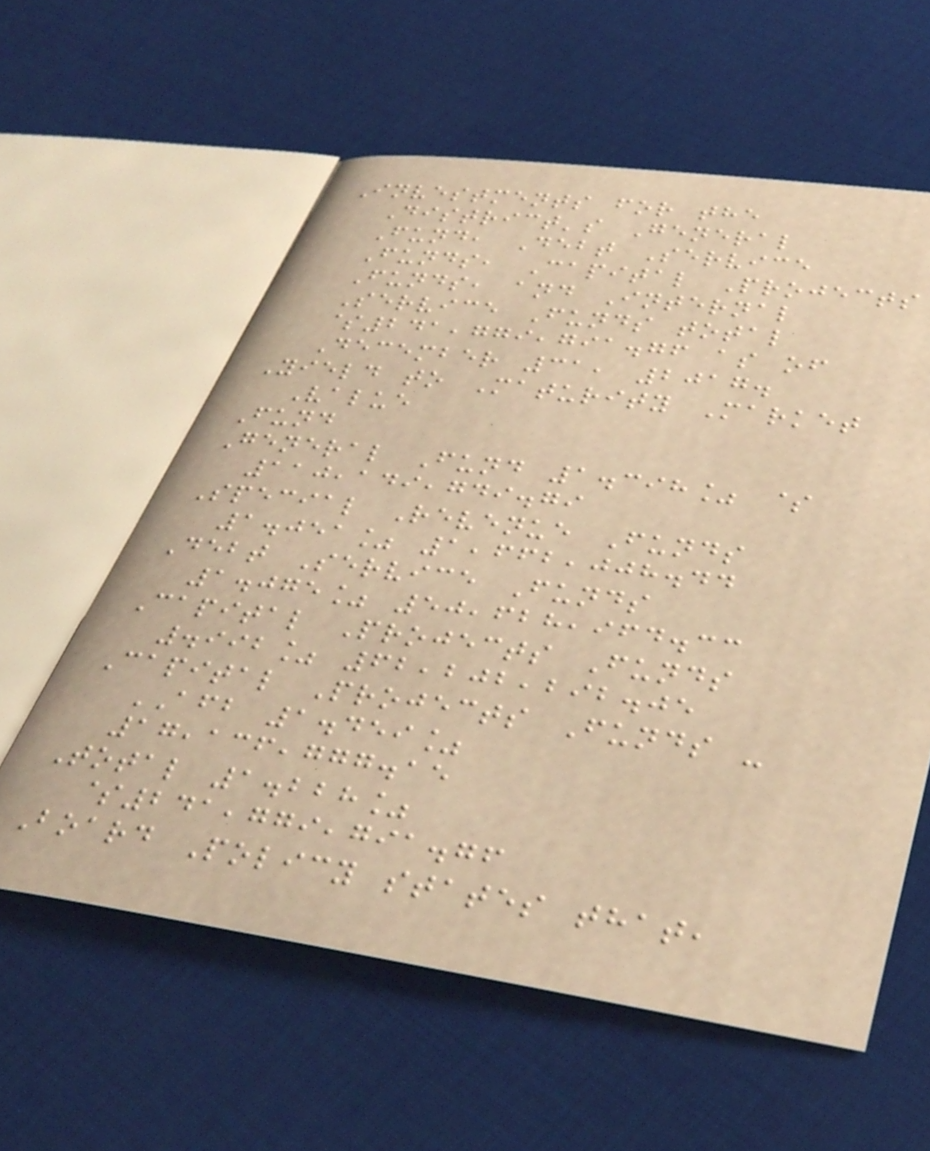Investments for the
District's General
Fund, Debt Service
Funds, Capital Projects
Funds, and Internal
Service Funds total
$241,779,791.76 as of
December 31, 2017.
Yield to Maturity Market
Value
Fund
General Fund 1.398% $
110,149,749.79
Special Revenue Funds
1.051% 1,662,008.44
Debt Service Funds
1.075% 50,628,964.33
Capital Projects Funds
.992% 62,202,292.05
Capital Projects Funds -
AFB 1.459%
17,136,777.15
Total 1.228%
$241,779,791.76
Board Policy states that,
